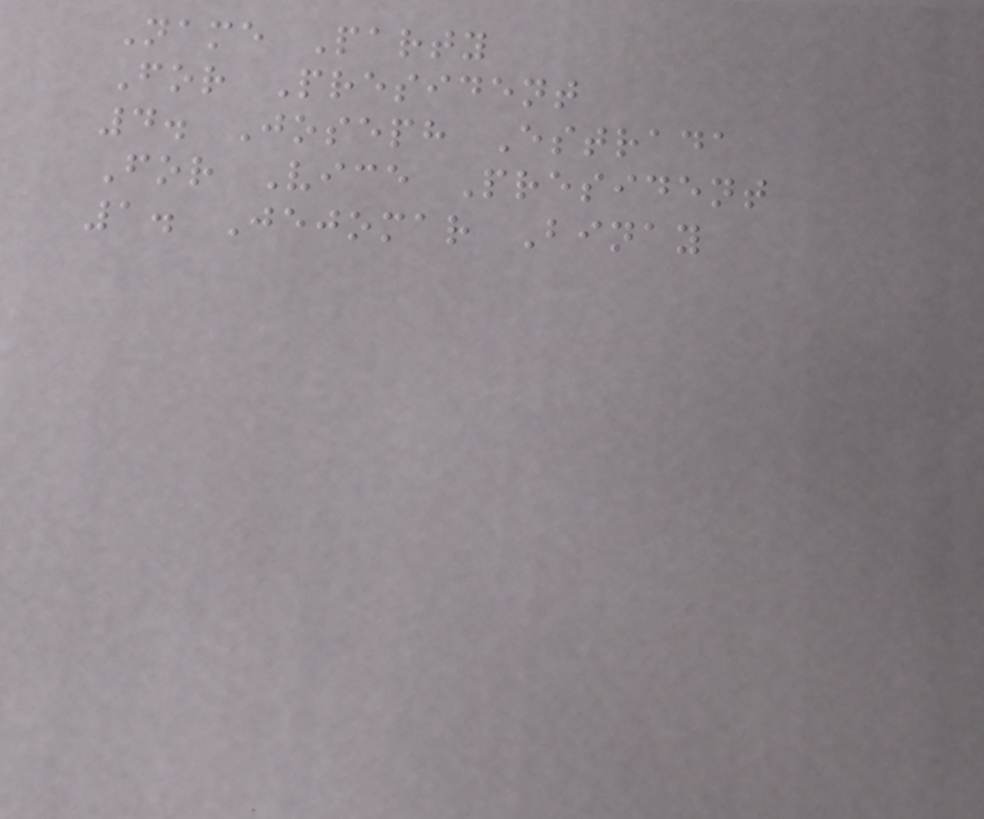Name Party
For President
4. Joseph Estrada
For Vice President
1. Jejomar Binay
